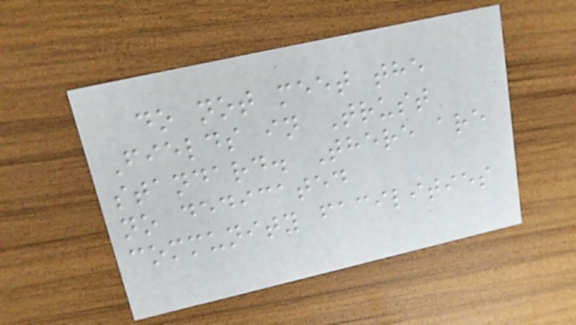do not meet the
Fields in Trust
standard. There are
no dedicated
community facilities
